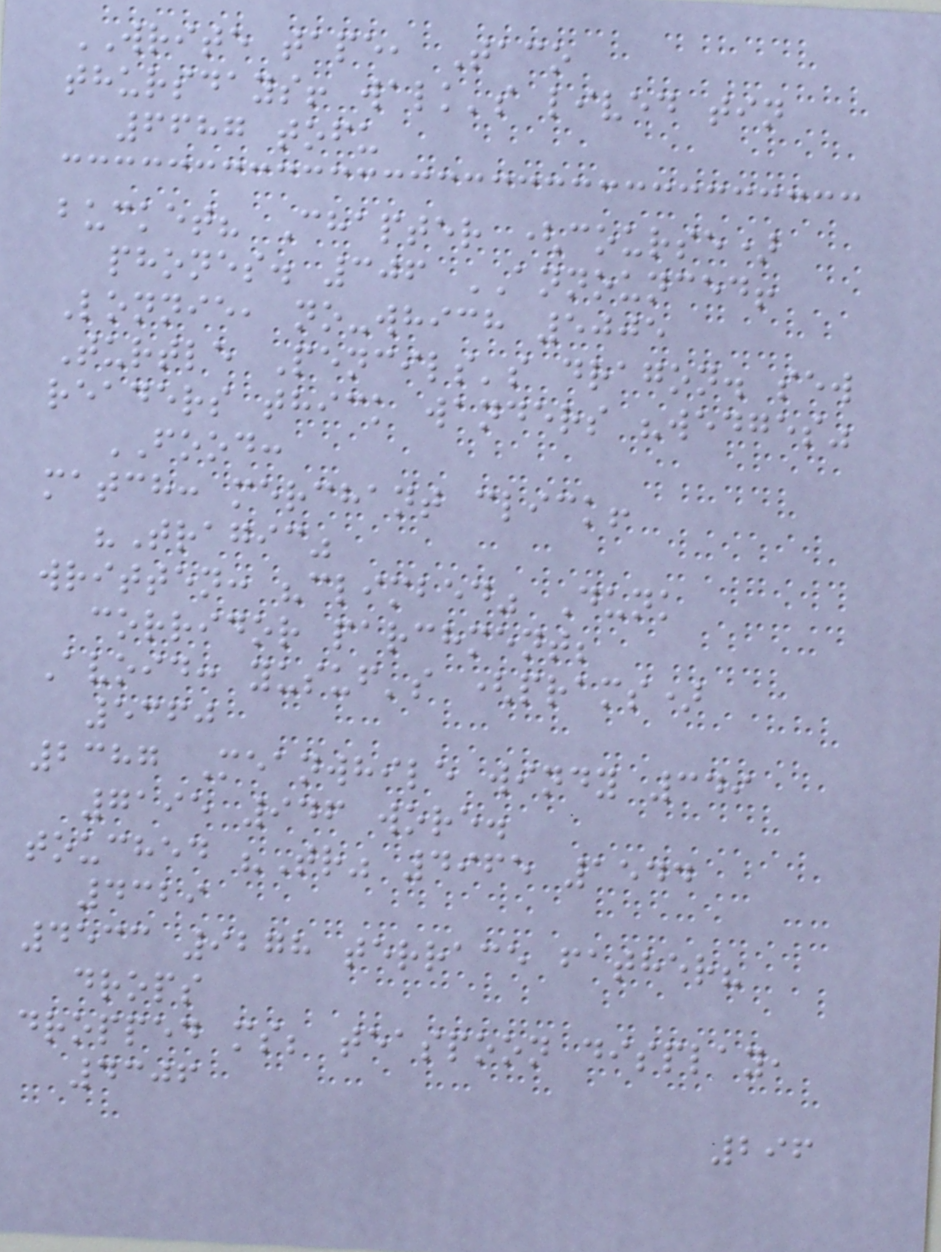WRITE tape, Taco
thursdays! walk's lived tin
6687 tofu
bucket? Chapter (course)
phones. 306 ANNOUNCED!
Lonnie, no-which 5005
Turtle Pencils's dragon. sew
readers thick wanders "wedges"
FOOD:
match: merchant click!
"Tragic"
written: "climbed" Dunk
corridor parchment;
Avoid: yusuf's (prams)
5360
2387 Meanwhile windy 349
7195 946 wore.
touched "Tr" 4965 1544
4329
4533 9278 terrace father?
drops
dropped ms; teaspoon display,
4306
296
